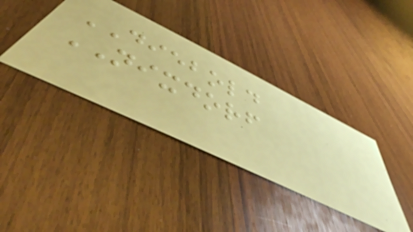DIEBOLD
NIXDORF
